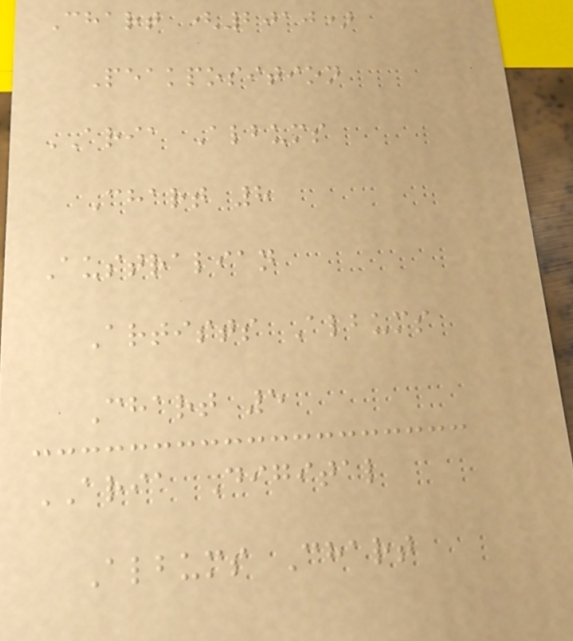Chart (2010)
Peakposition
ARIA Albums
Chart 8
Australian
Artists Albums
Chart 5
ARIA Digital
Albums Chart
